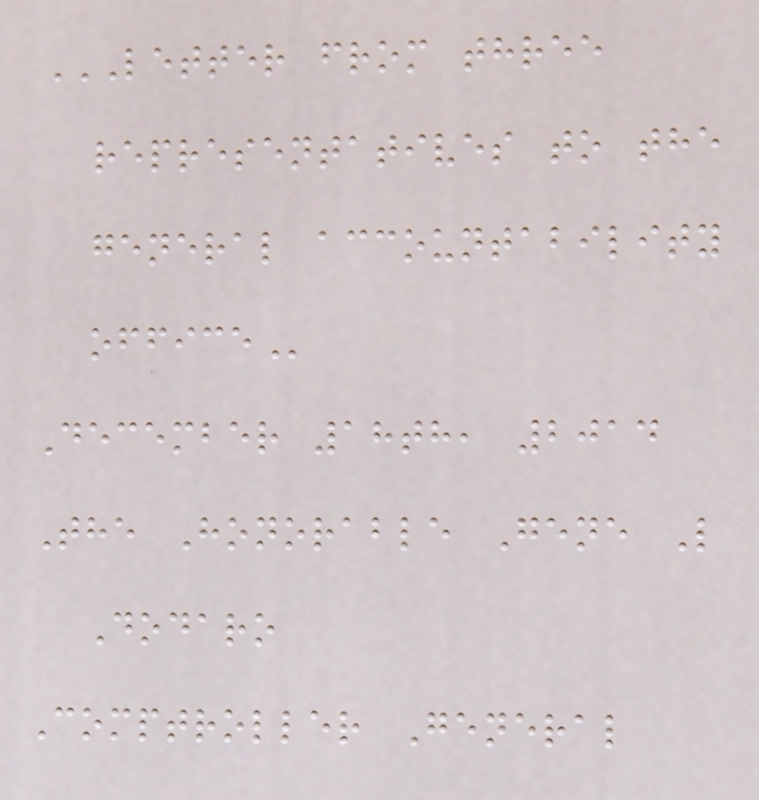LETTER FROM THREE
REPRESENTATIVES TO THE
GENERAL ACCOUNTABILITY
OFFICE
December 18th, 2014
The Honorable Gene L
Dodaro
Comptroller General
